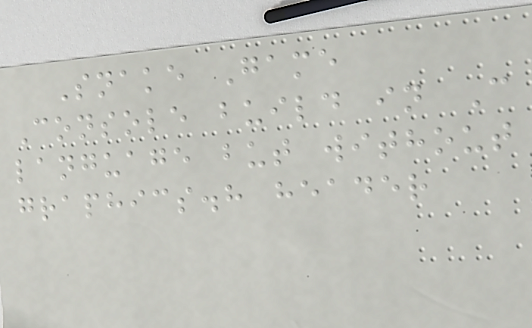Snake Game
Console build in C
language but without
graphics.h header
